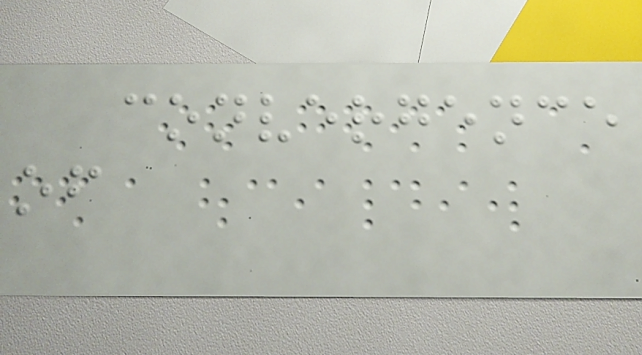convergence
of
